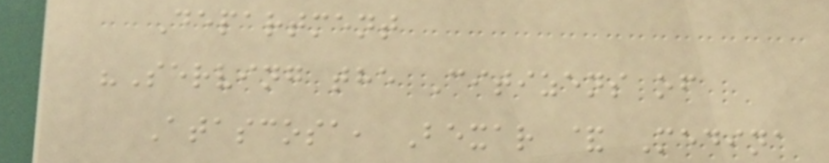Department
"Serving the Citizens of
Atascosa, Bexar & Medina
